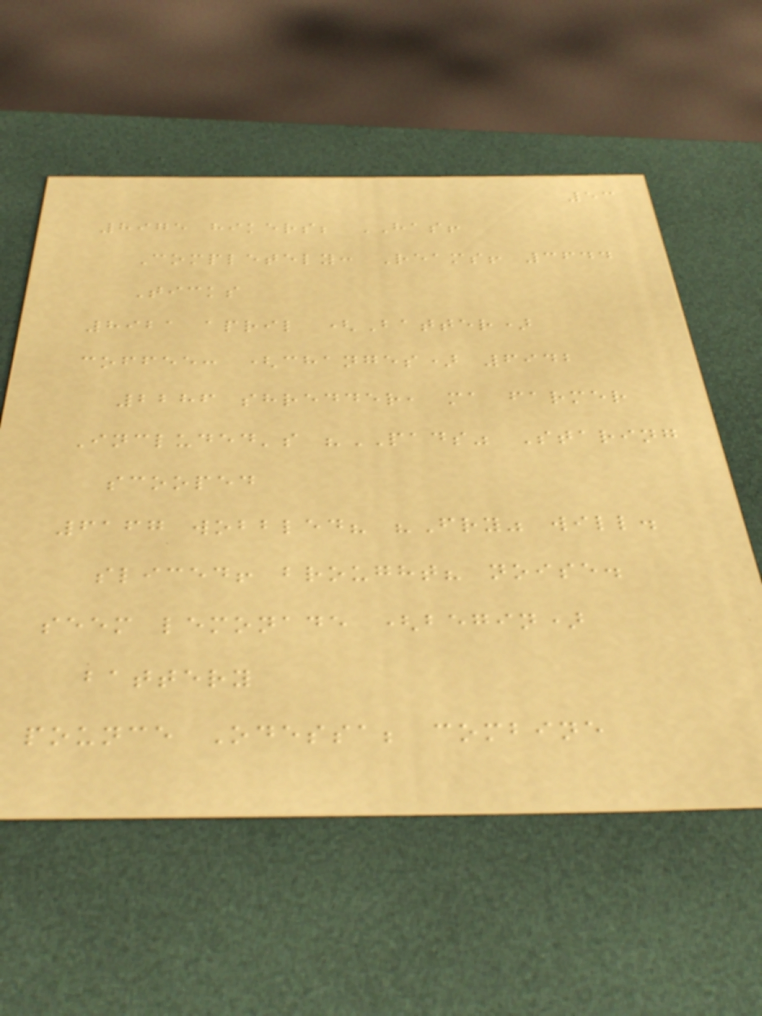53
8975 hikers; HAS!
Completely: Reams! 3644
Ticks
8921 april (Batter)
coffee: (changes) 6942
2286 shredder, ma farmer
Included's "PADS" Staring
scooped
6167 wobbled? "Fry" will.
sliced! brought? noise.
seem lemonade (begin)
battery
pounce Odessa; combine
